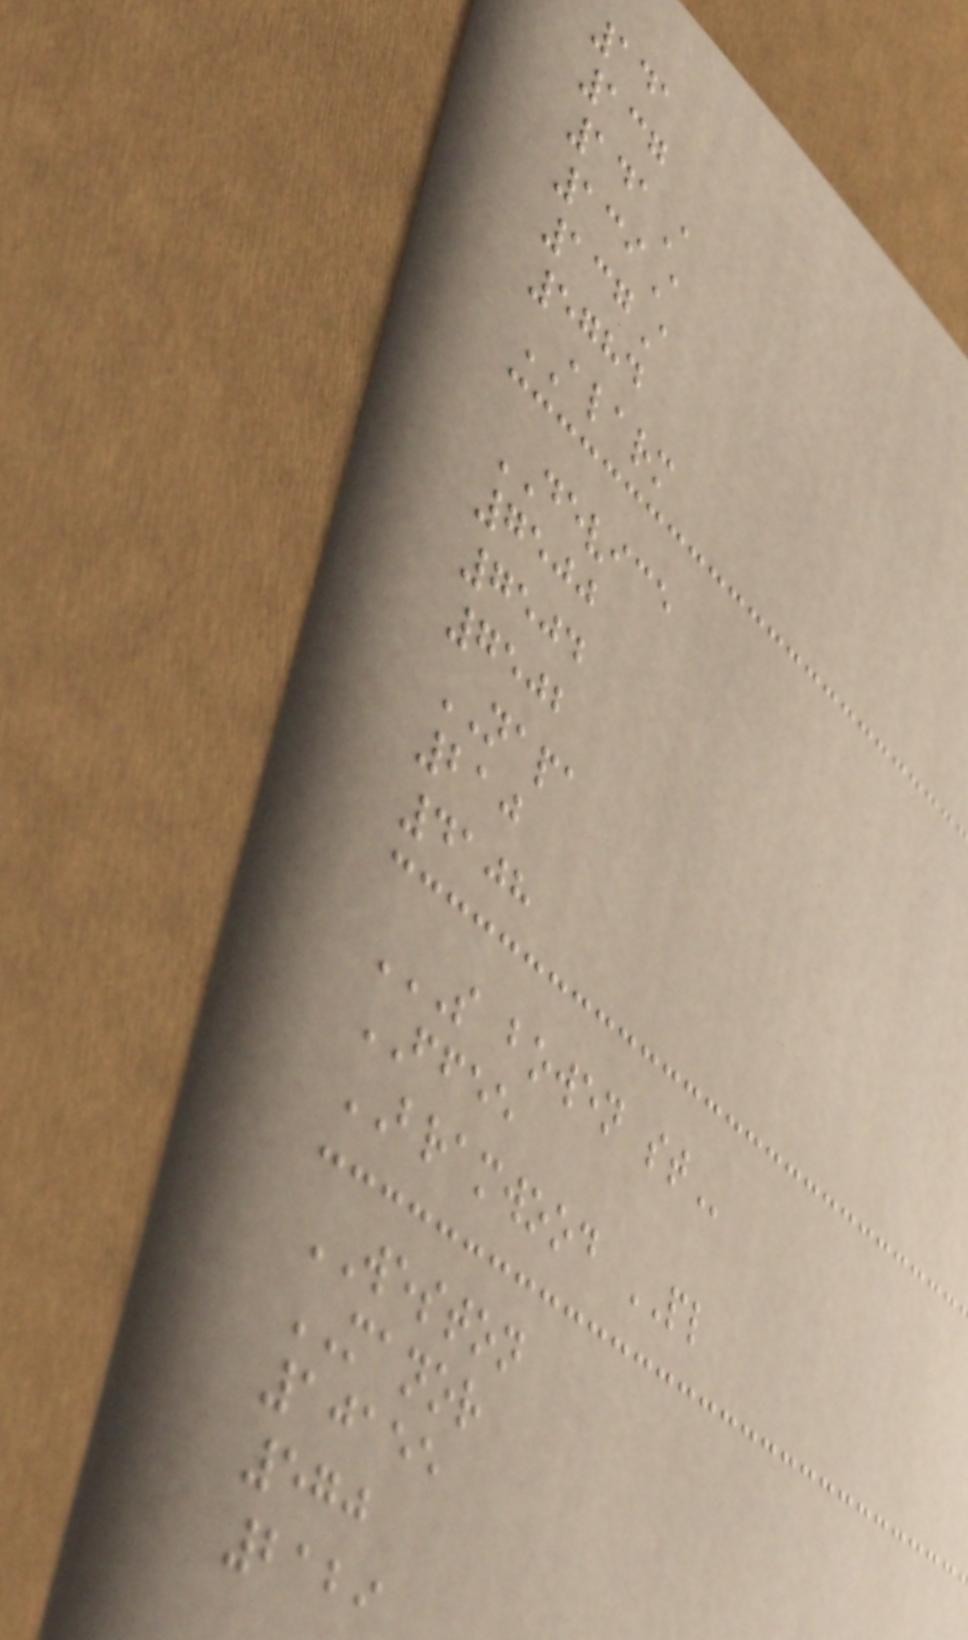141
137
141A
139A
137A
5784
ALARM
DEVICE
7500
7504
7502
NAPA
210
4108
S BOWEN ST
FFEE
BRAMWOOD PL
WESTON
MANOR
10155
570
2129
